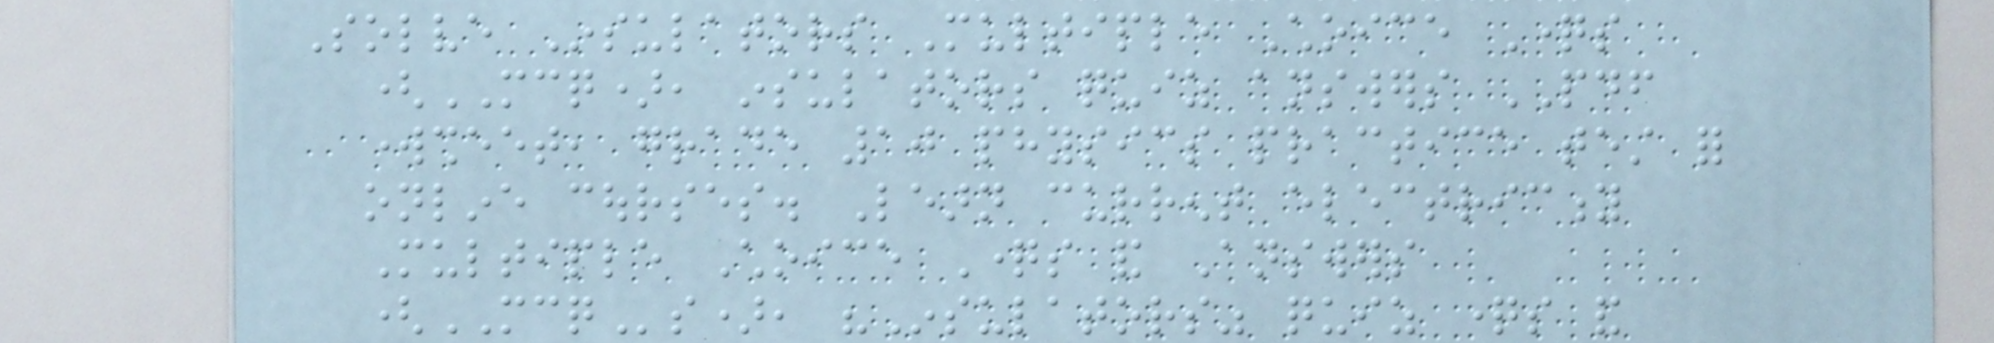Solve Insulators Multiple Choice Questions
(MCQ), insulators quiz answers PDF
worksheet, grade 10 physics practice test for
online courses. Learn current electricity
Multiple Choice Questions and Answers
(MCQs), "Insulators" quiz questions and
